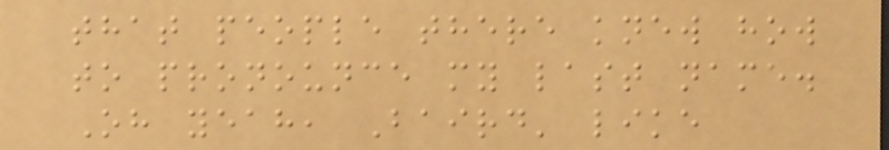that people there knew how
to pronounce my last name.
Oh yeah, Baird' like
